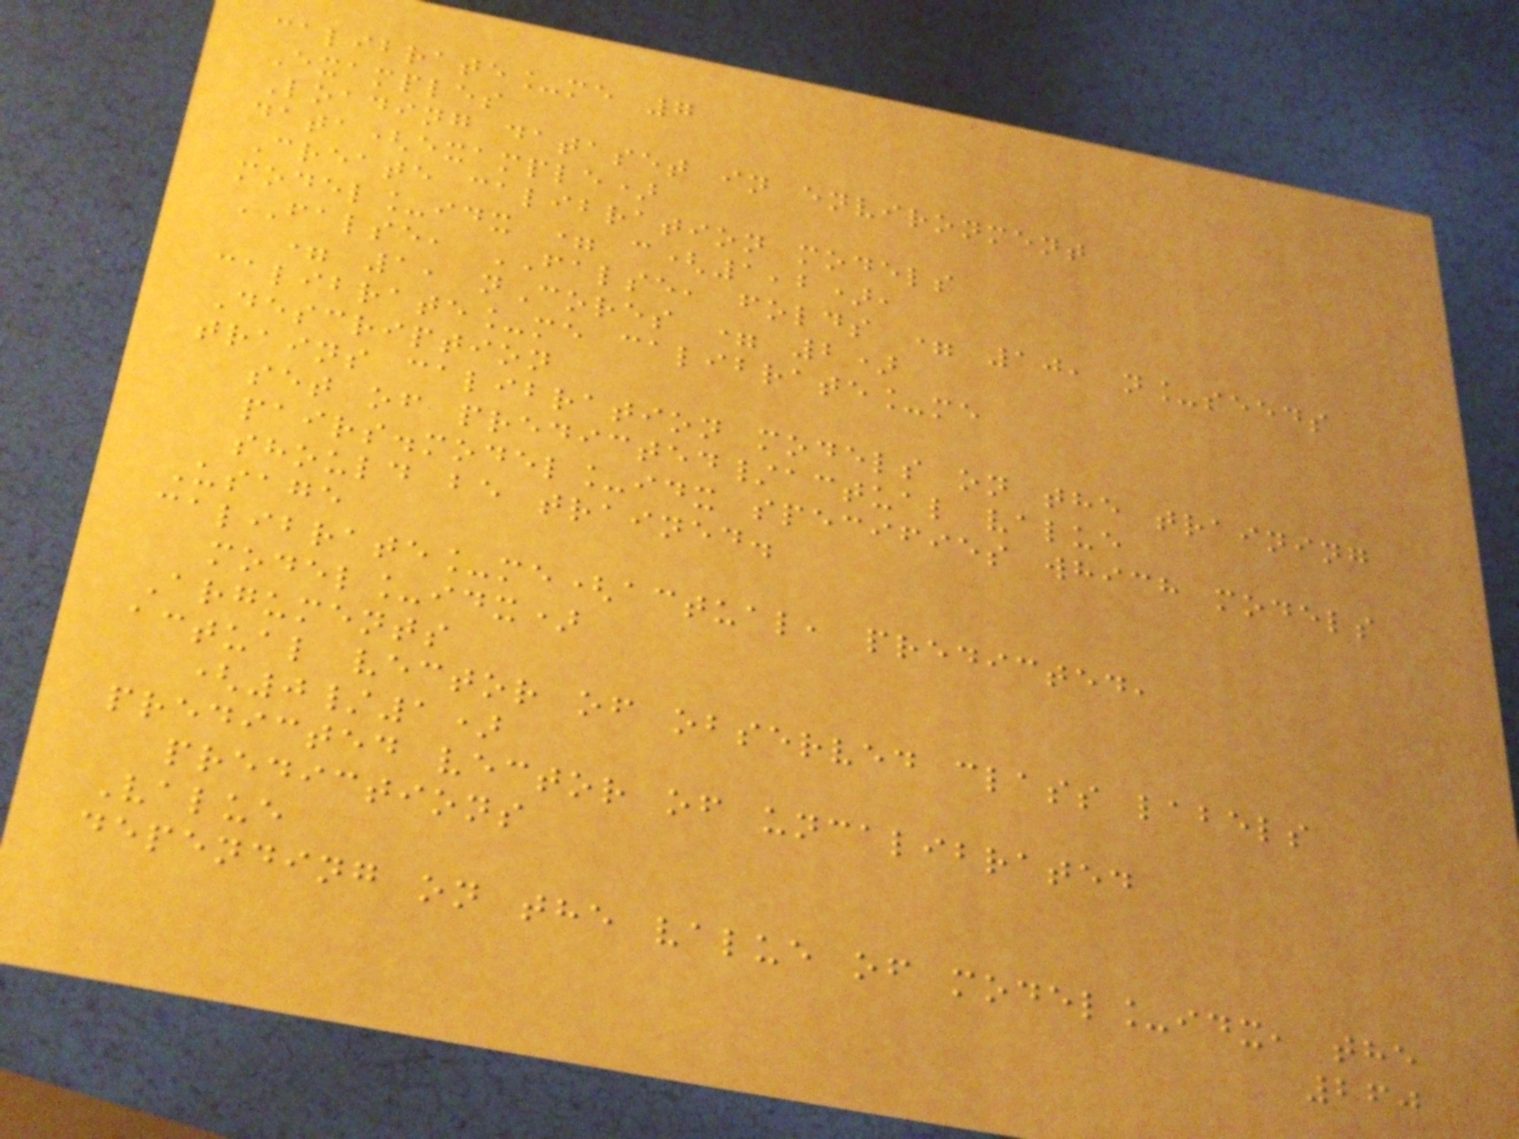calibrate_me 7
Examples
Loading dataset in environment
data(example)
Create calibration models
model_idx = c(1,2),
FALSE, FALSE, folds = 10, n_seeds
= 1, nCores = 2)
calibrate_me calibrate_me
Description
trains calibration models on the training
set of predicted/actual value
pairs.model_idx specifies which models
should be trained.
Usage
calibrate_me(actual, predicted,
model_idx)
Arguments
actual vector of observed class labels
(0/1)
predicted vector of uncalibrated
predictions
Value
depending on the value of model_idx, the
260
